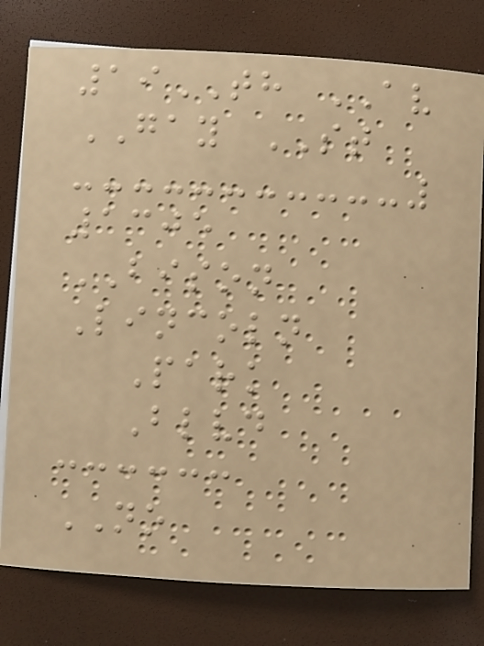19TH AV
GAY ST
1305
BISON
Lincoln
Park
Blvd
NO
